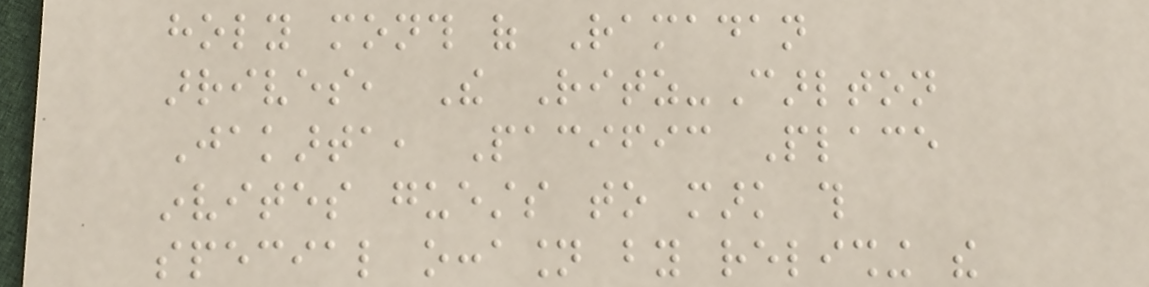holy month of Ramadan
arrives, The Ritz-Carlton
Jakarta, Pacific Place
invites guests to mark this
special occasion by relishing the
